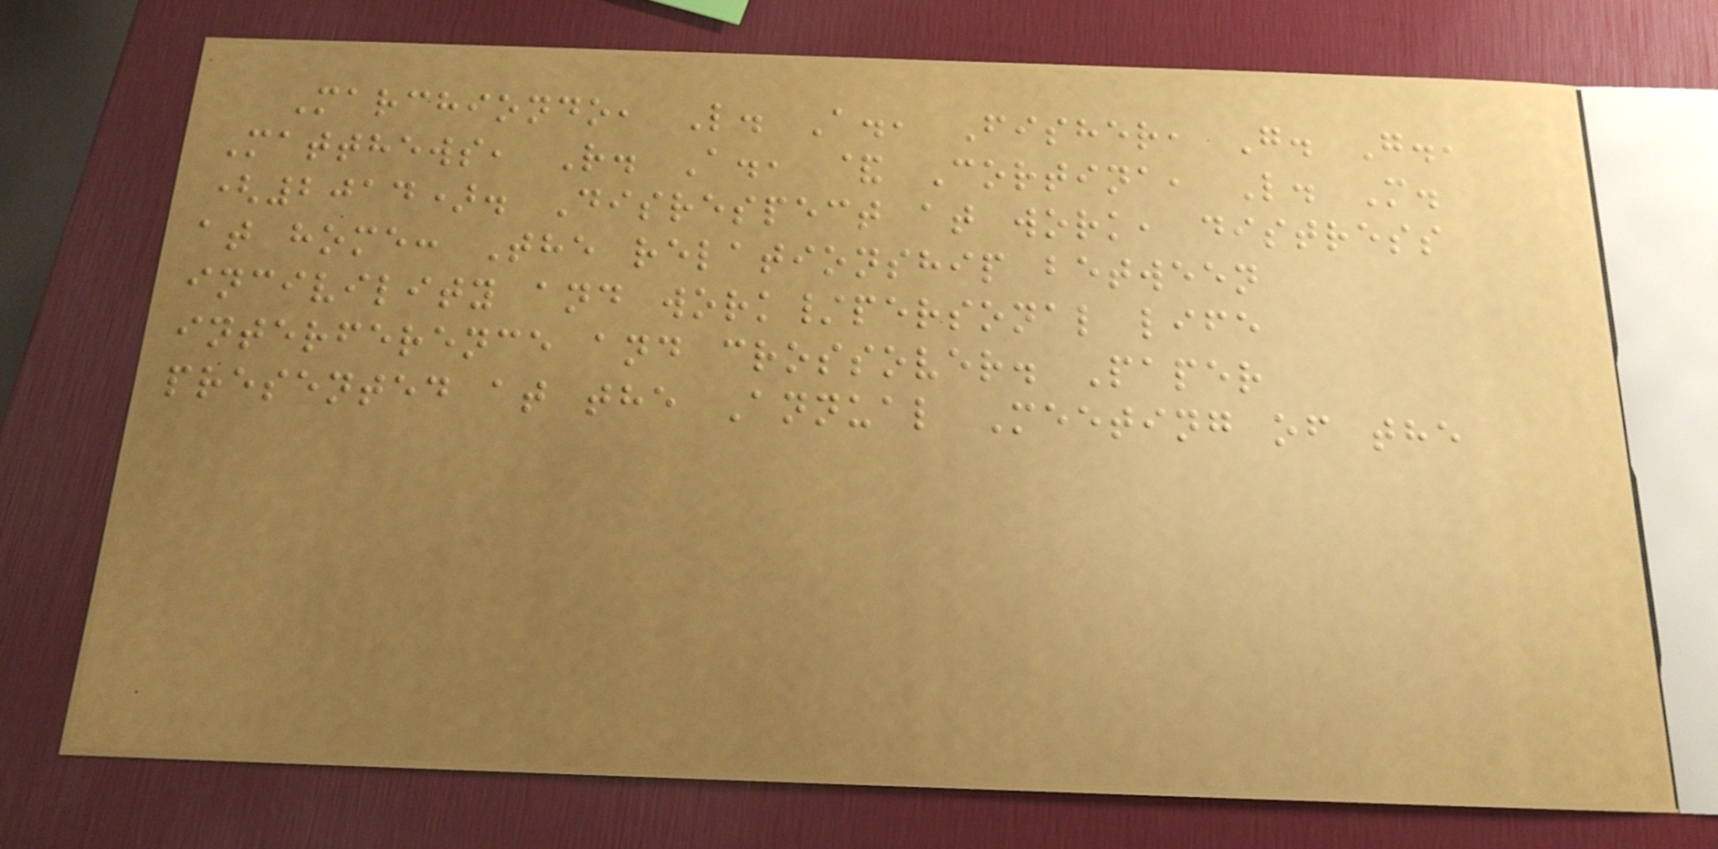Marchiondo, L. A., Fisher, G. G.,
Matthews, R. A., & Cortina, L. M.
(2014). Disrespect at work, distress
at home: The relationship between
incivility and work/personal life
interference and crossover. Paper
presented at the Annual Meeting of the
